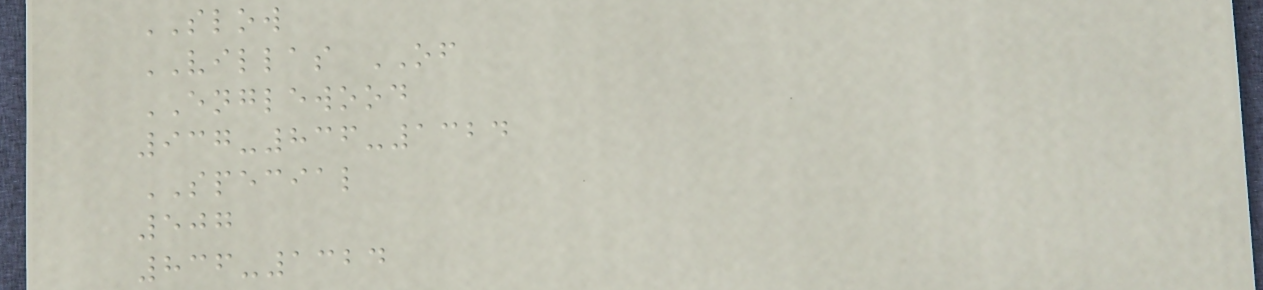SLOW
VILLAS OF
ENGLEWOOD
937-836-1324
SPECIAL
507
836-1324
